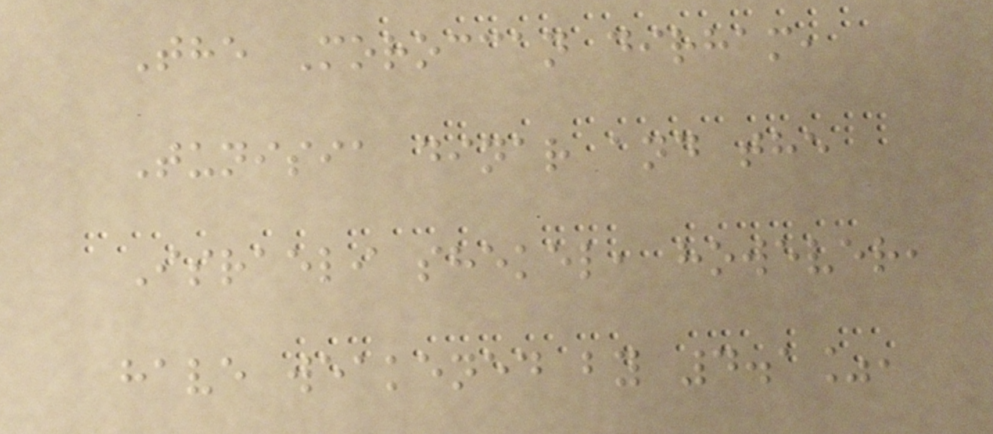The Moroccan dirham,
Tunisia dinar and the
Israeli shekel, however,
have weakened by 4.1%,
